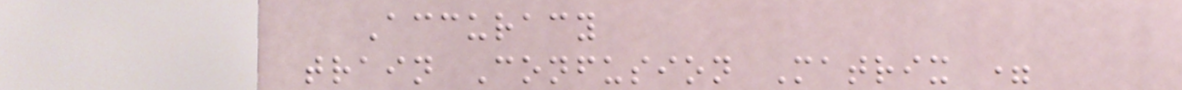Accuracy
train Confusion Matrix =
